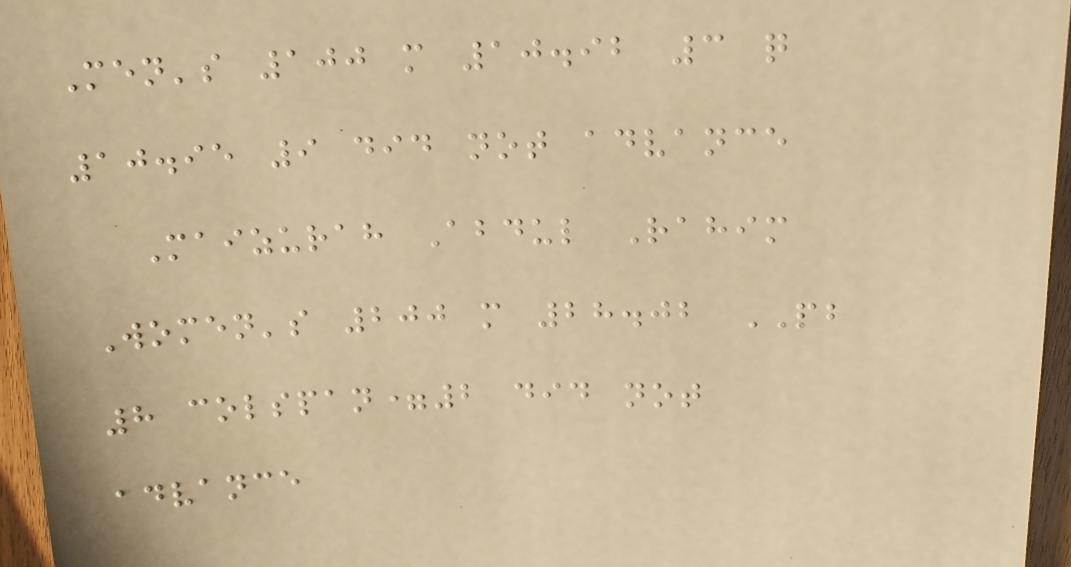Men's 100 m 10.92 3 q
10.95 9 did not advance
Maizurah Abdul Rahim
Women's 200 m 28.02 PB
8 colspan=2 did not
advance
